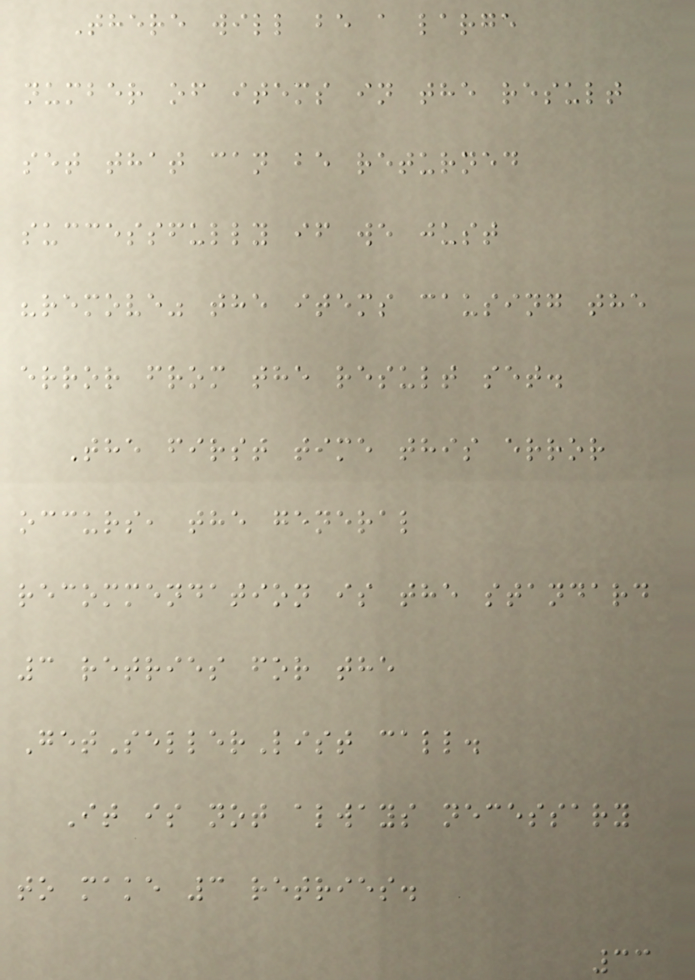There will be a large
number of items in the result
set that can be returned
successfully if we just
"remove" the items causing the
error from the result set.
The first time this error
occurs, the general
recommendation is the standard
3 retries for the
GetSellerList call.
It is not always necessary
to make 3 retries.
33
